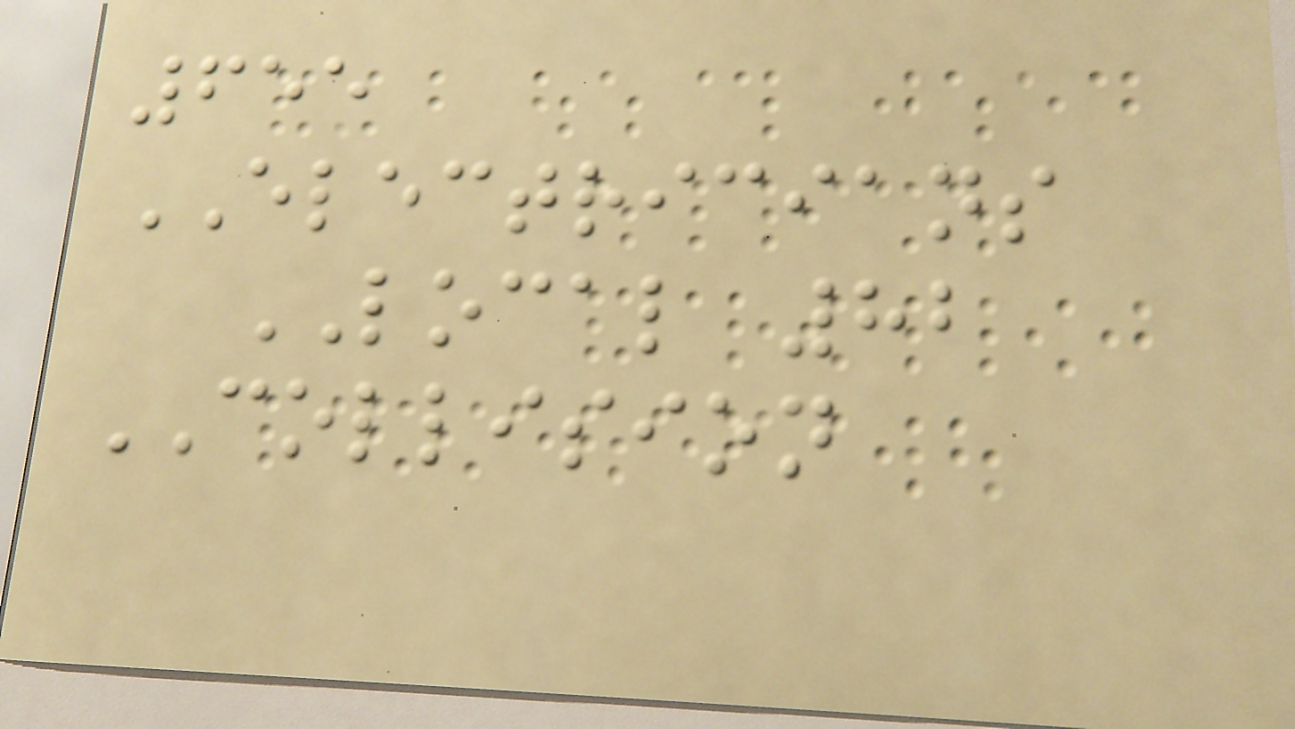655
ELECTRICIANS
LOCAL 82
COLLISION
